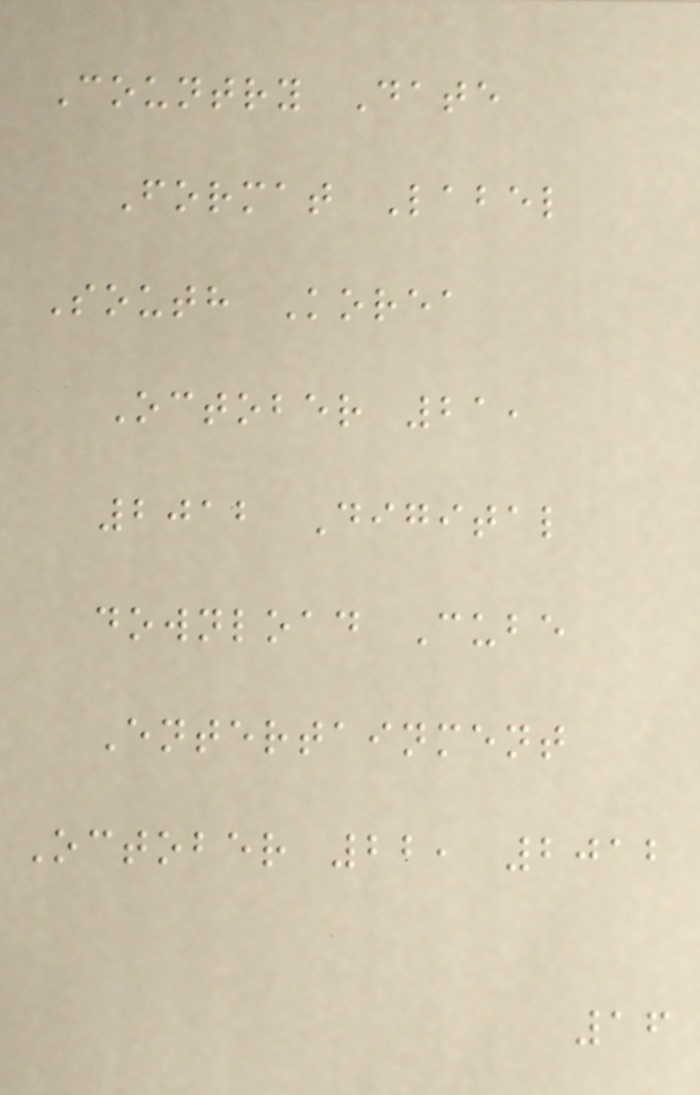Country Date
Format Label
South Korea
October 21,
2012 Digital
download Cube
Entertainment
October 22, 2012
16
